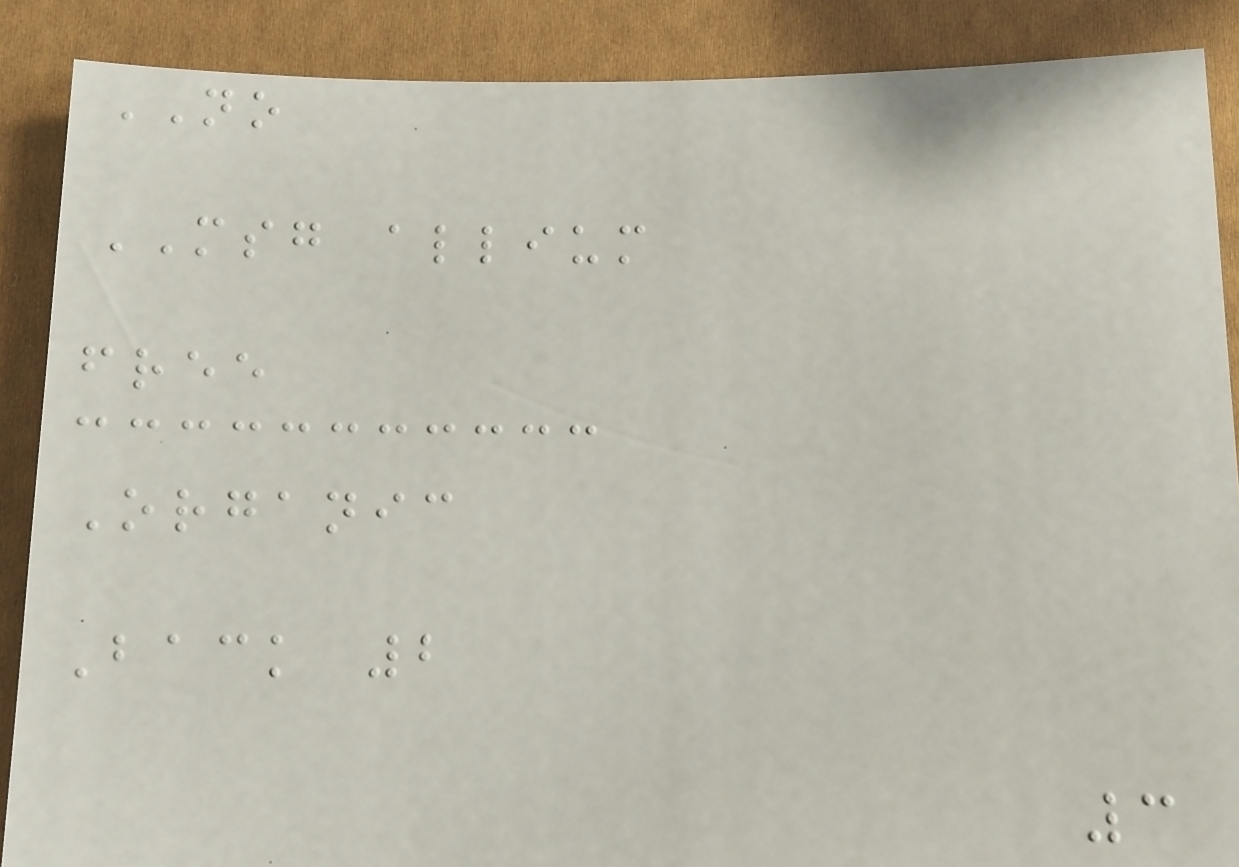NO
MSG allium
free
Organic
Back 2
3
